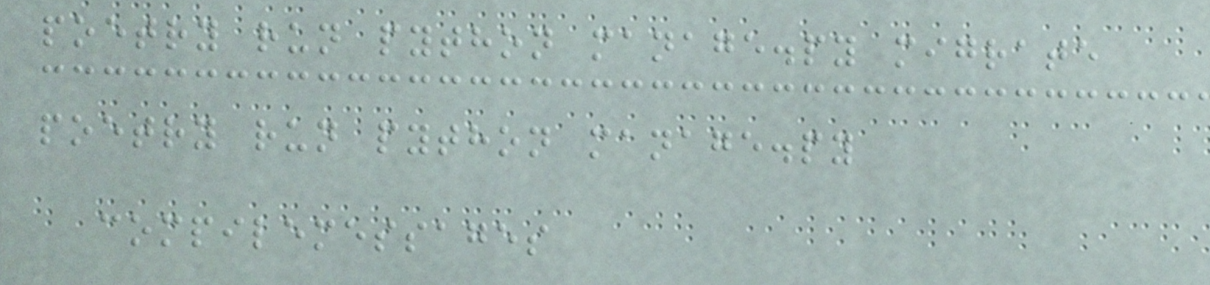poetry run python manage.py migrate
poetry run python manage.py
compilemessages
